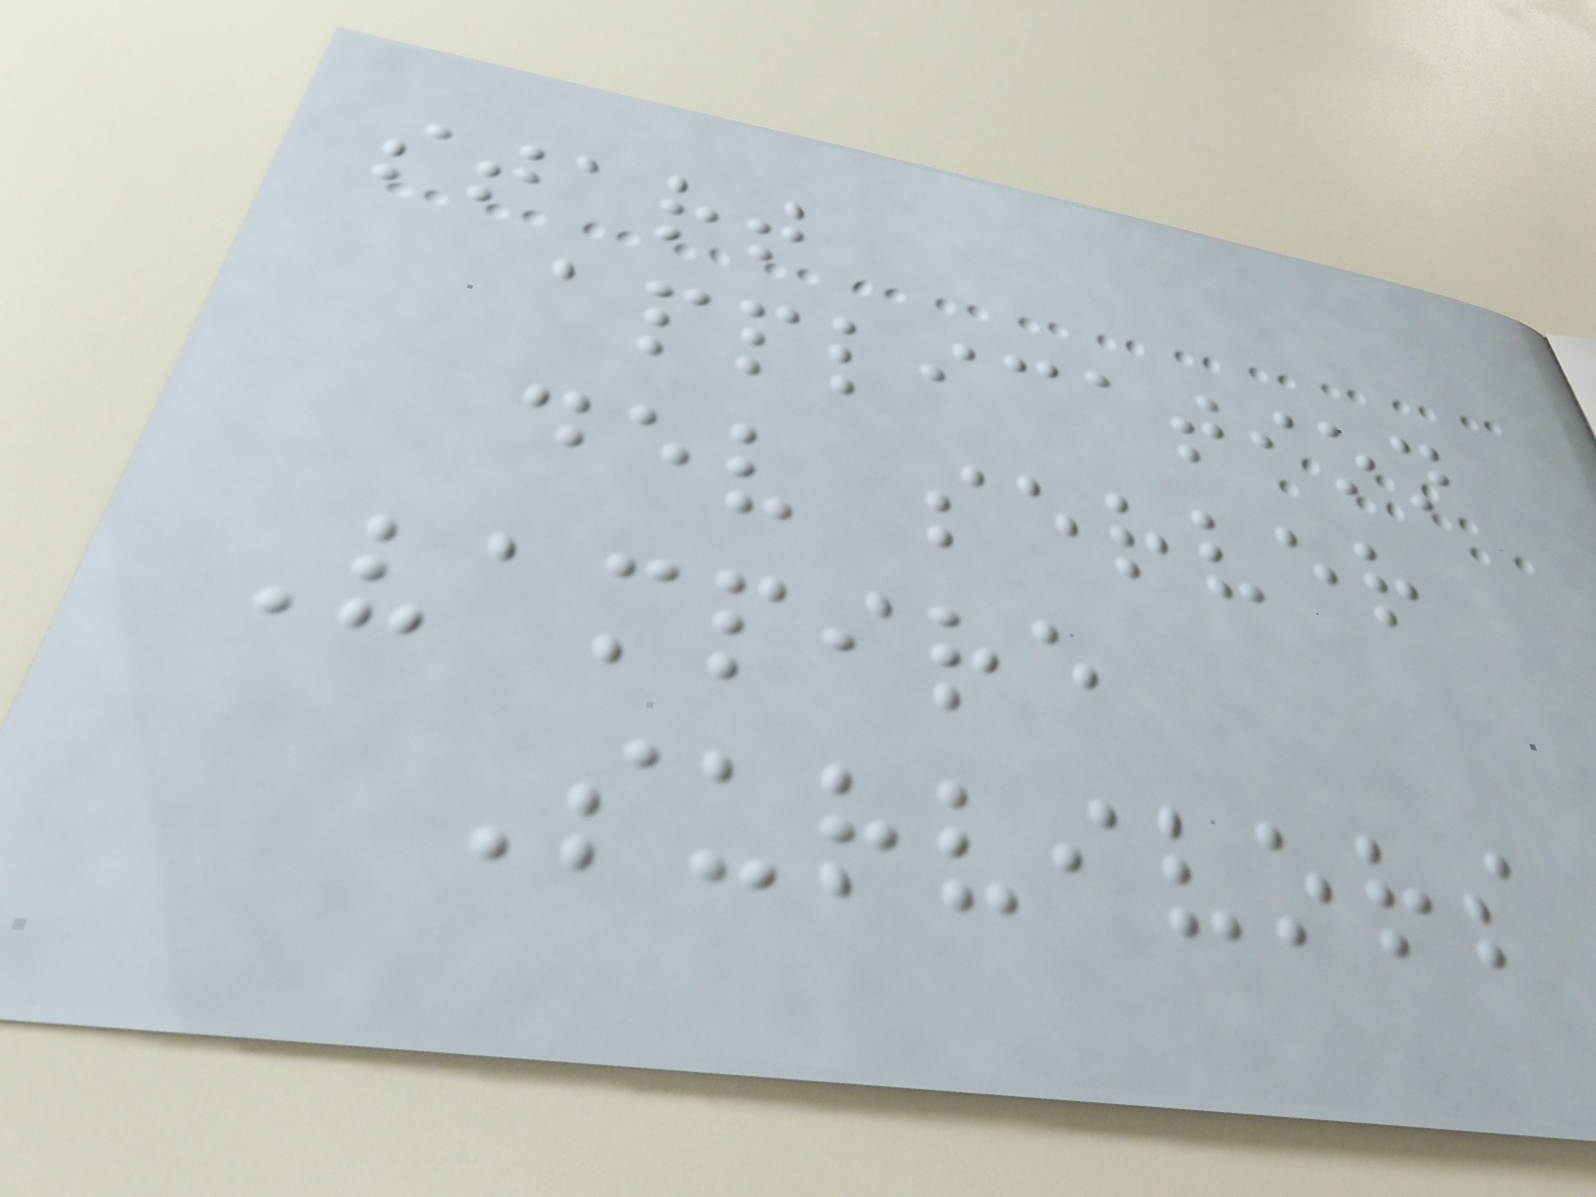start
application
dev server
Vampire
Survivors
